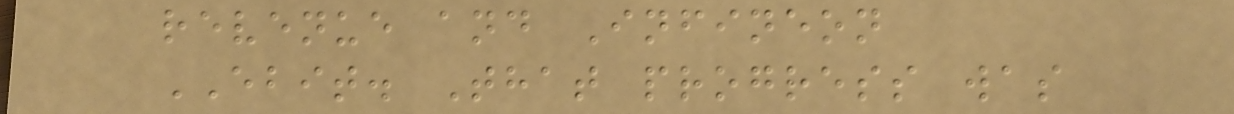revenue and Infineon
EBIT. That progress was
